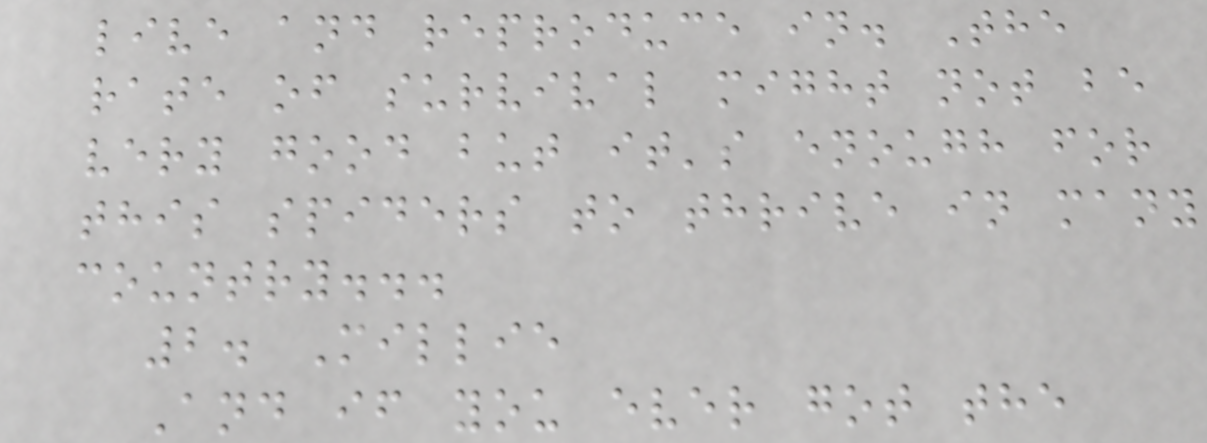live and reproduce in. The
rate of survival might not be
very good but it's enough for
this spiders to thrive in many
country...
2. Millie
And if you ever got the
